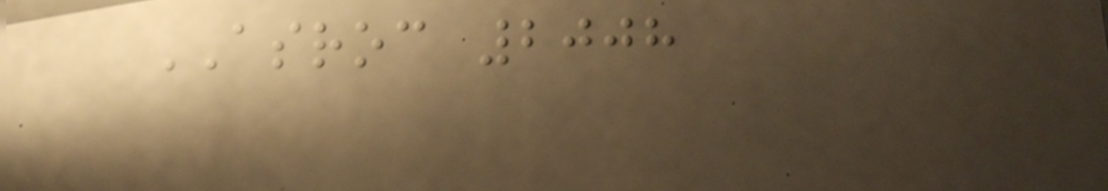ASROC 2008
